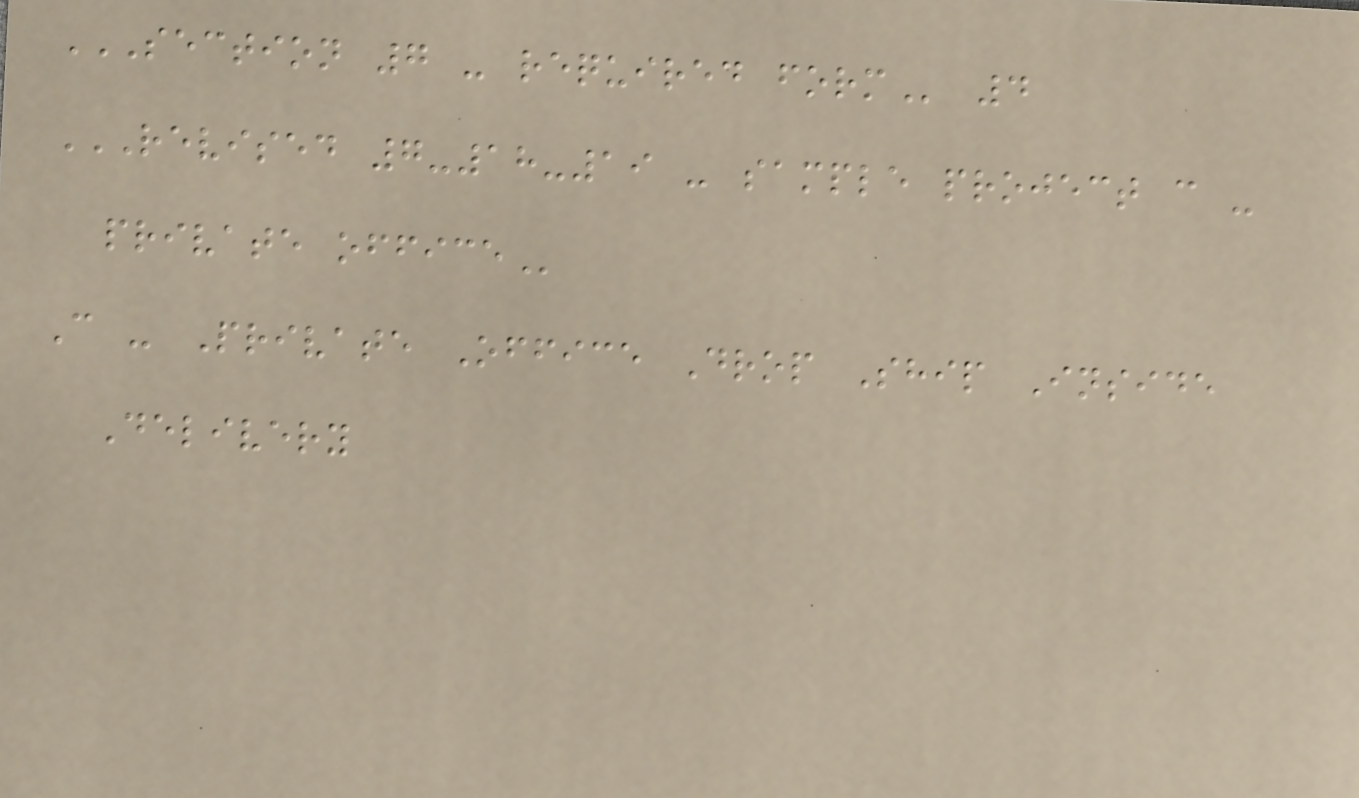SECTION 7 - REQUIRED FORM 4
REVISED 7-18-19 - SAMPLE PROJECT C -
PRIVATE OFFICE
C - Private Office Drop Ship Inside
Delivery
